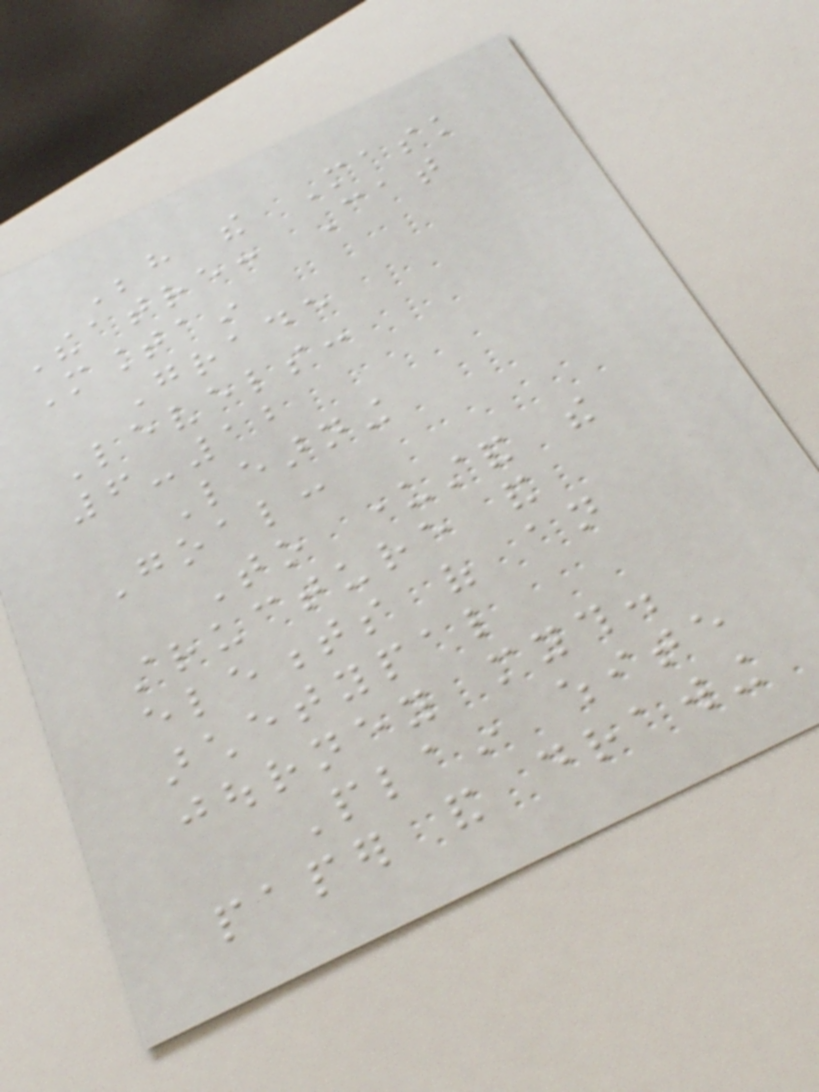Behind the Mask
Theatre: Cat
Mountain
Grade
Levels:
6-12
Learning
Goal:
To understand the
structure and
elements of an
archetypal
journey myth.
Plain white
paper and drawing
